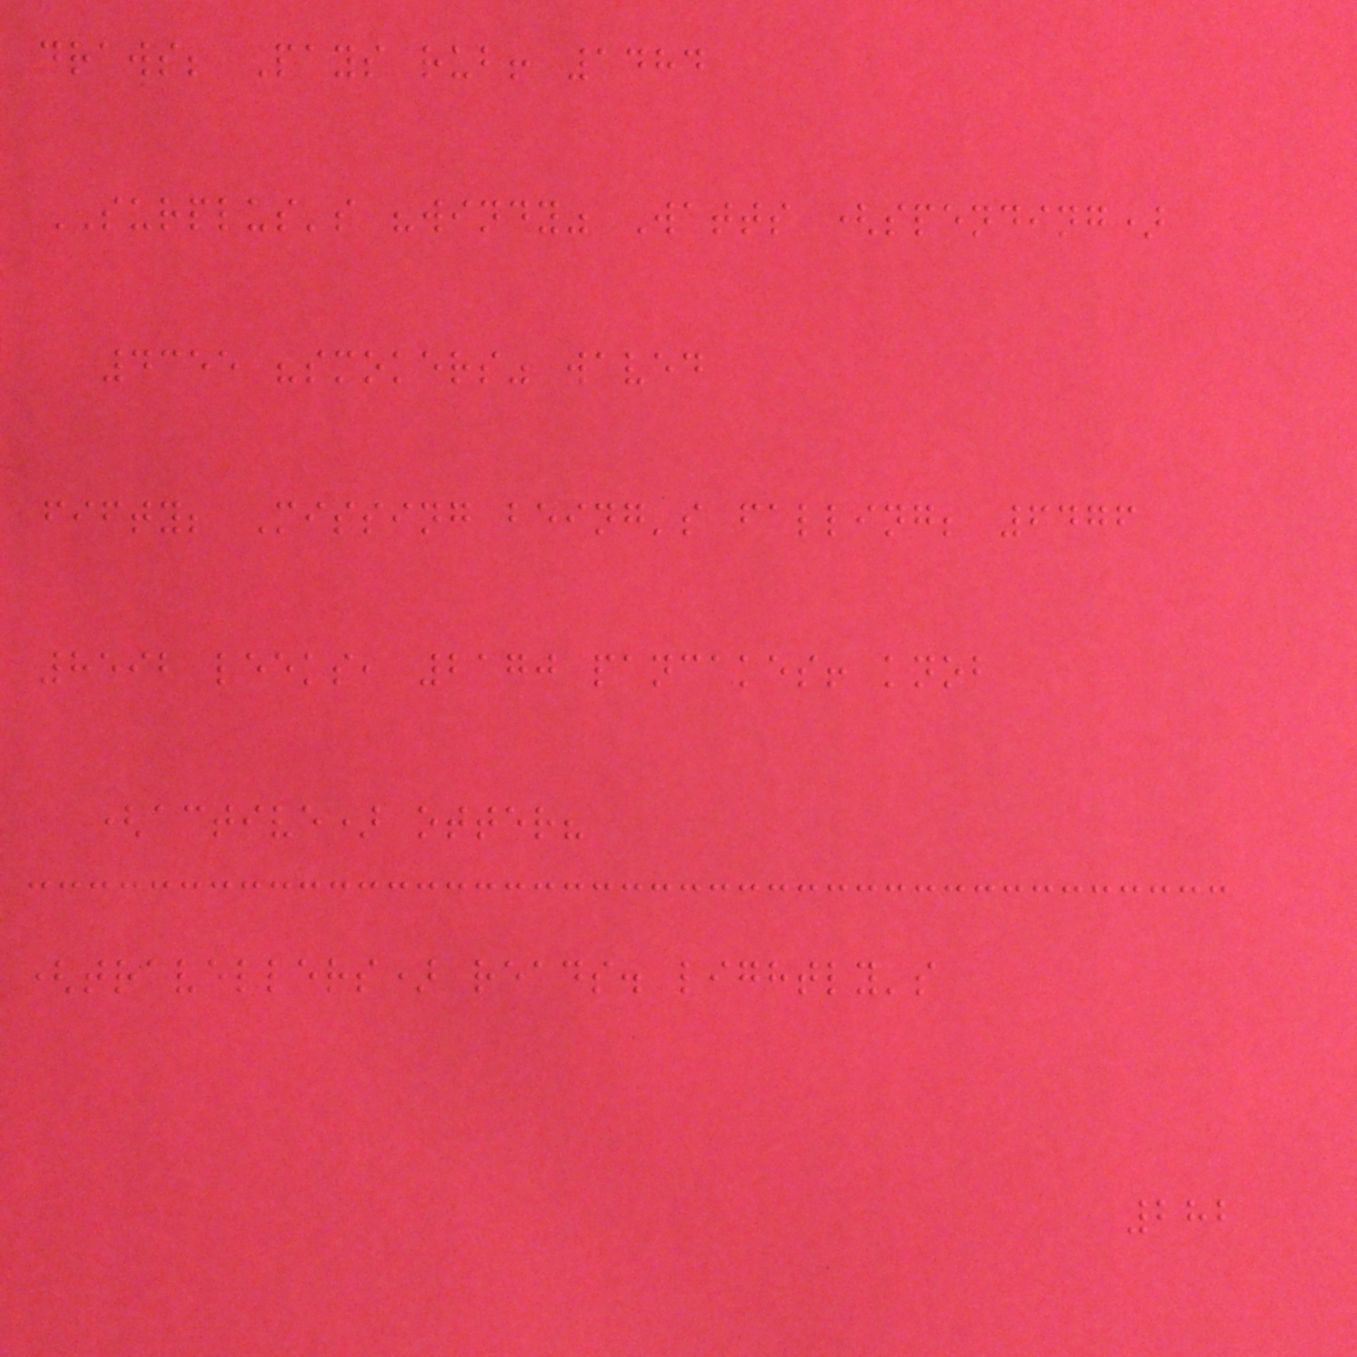draws; Pays rub! 1484
SURPLUS's "windy" Watts (spending)
4355 "smokers" waved
fifty; Missing being's falling; 6476
8592 leeks, 2170 pancakes! knob
(active) otter?
(travellers) reads. lightly's
282
